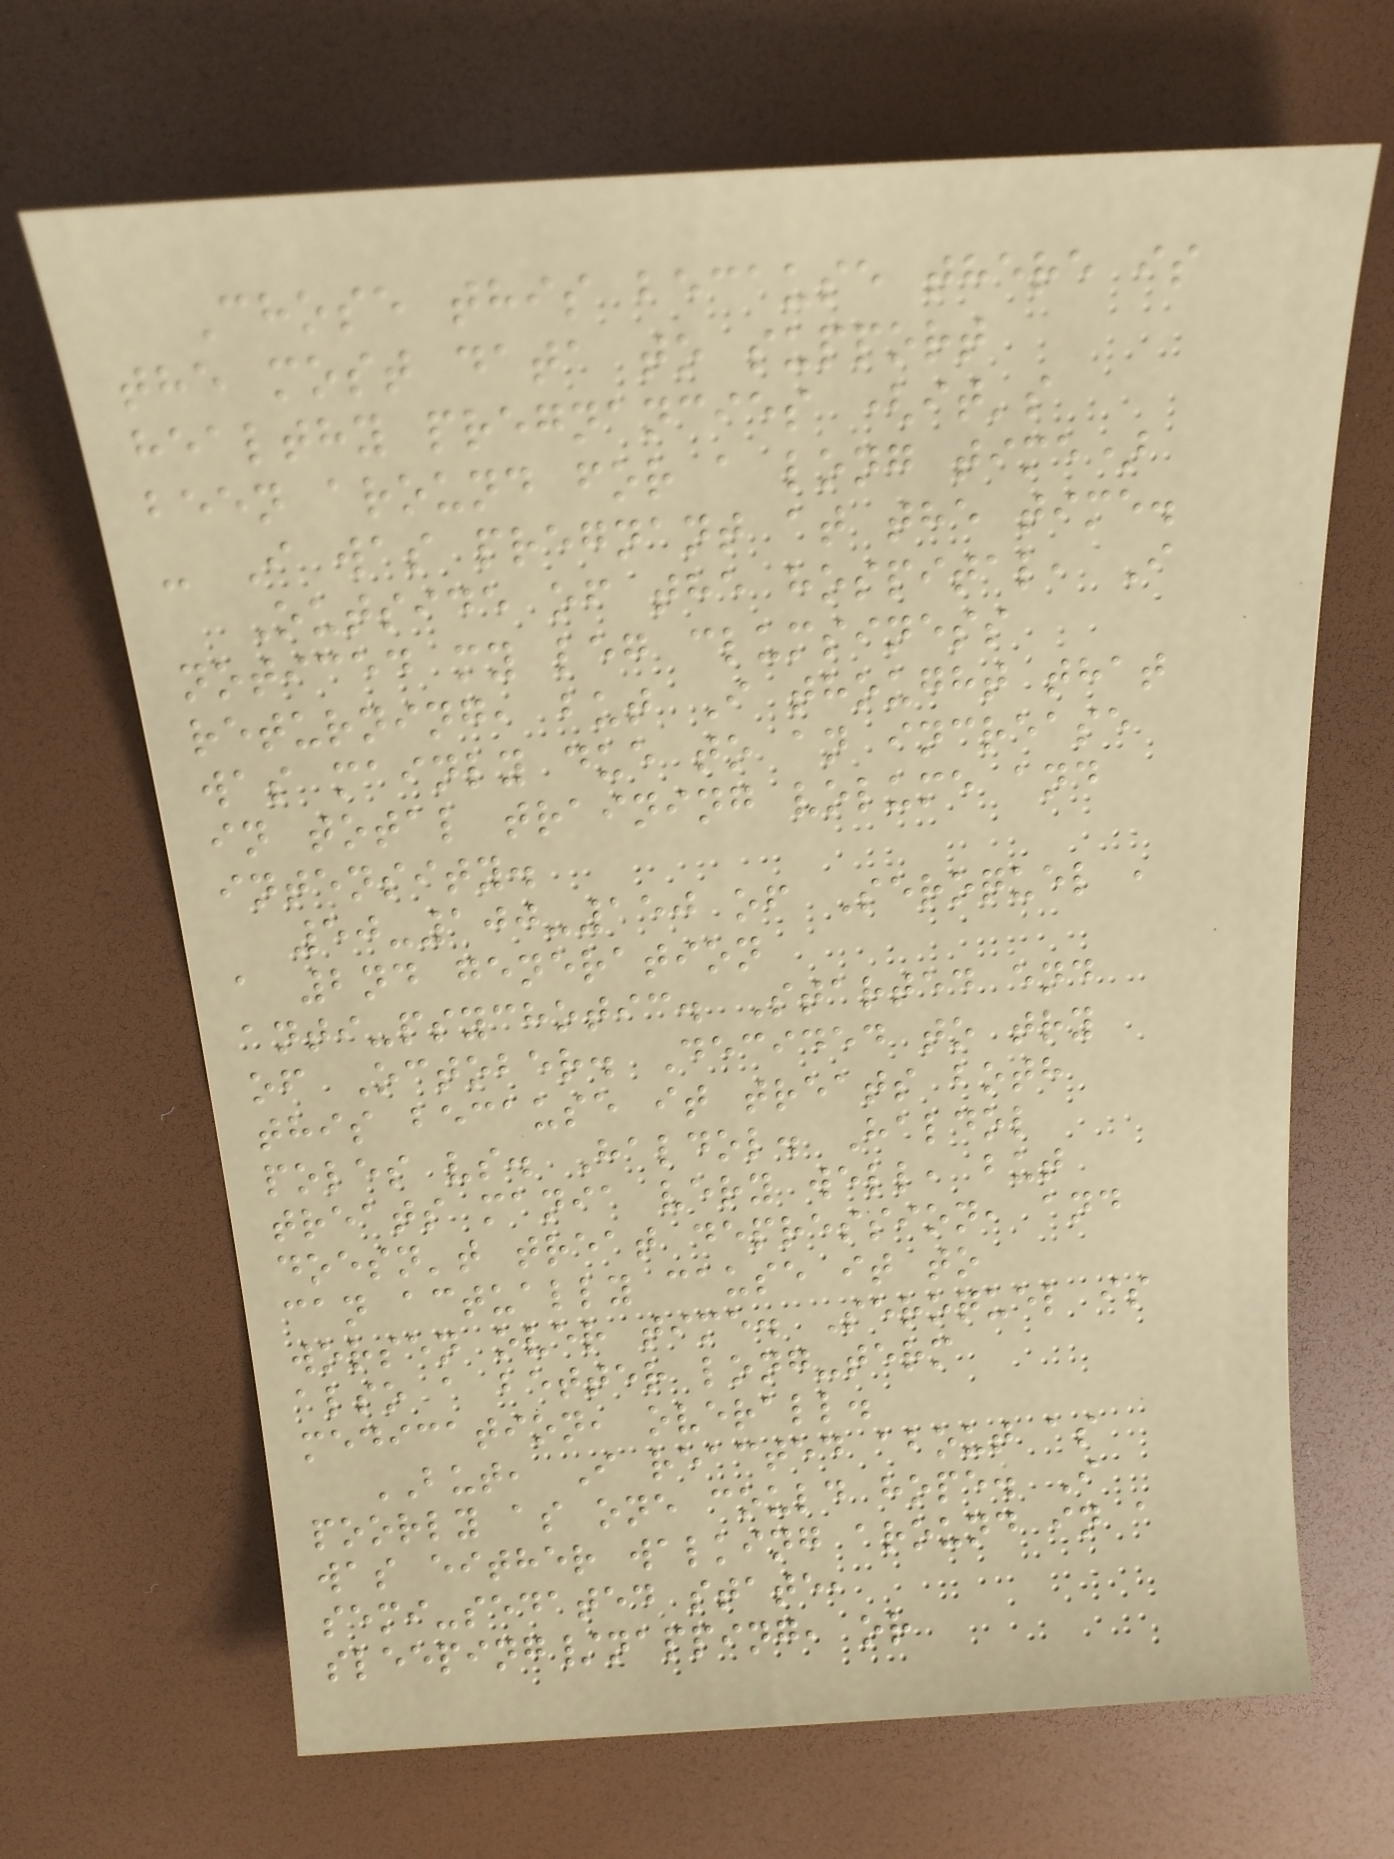Chose this because there is
the most data to support
healthy pregnancies (it's
been around for a long time)
- I was pregnant at the time.
Outside of the hospital, I
noticed my leg clumsiness
returning, but I thought that
was mainly due to an increase
in total training volume and
intensity.
50-100-150 of Seroquel ,
a 2nd generation
anti-psychotic. Started end
of October. Decided to try
this because it treats both
poles vs. Haldol. Haldol
treats mania very well, but
doesn't treat depression, and
can actually cause it to
worsen over time. Seroquel is
also a better long-term
medication, overall.
BUT, I reacted about as
poorly as one could hope. I
was either walking around in a
semi-sedated state,
sleeping/napping, or
